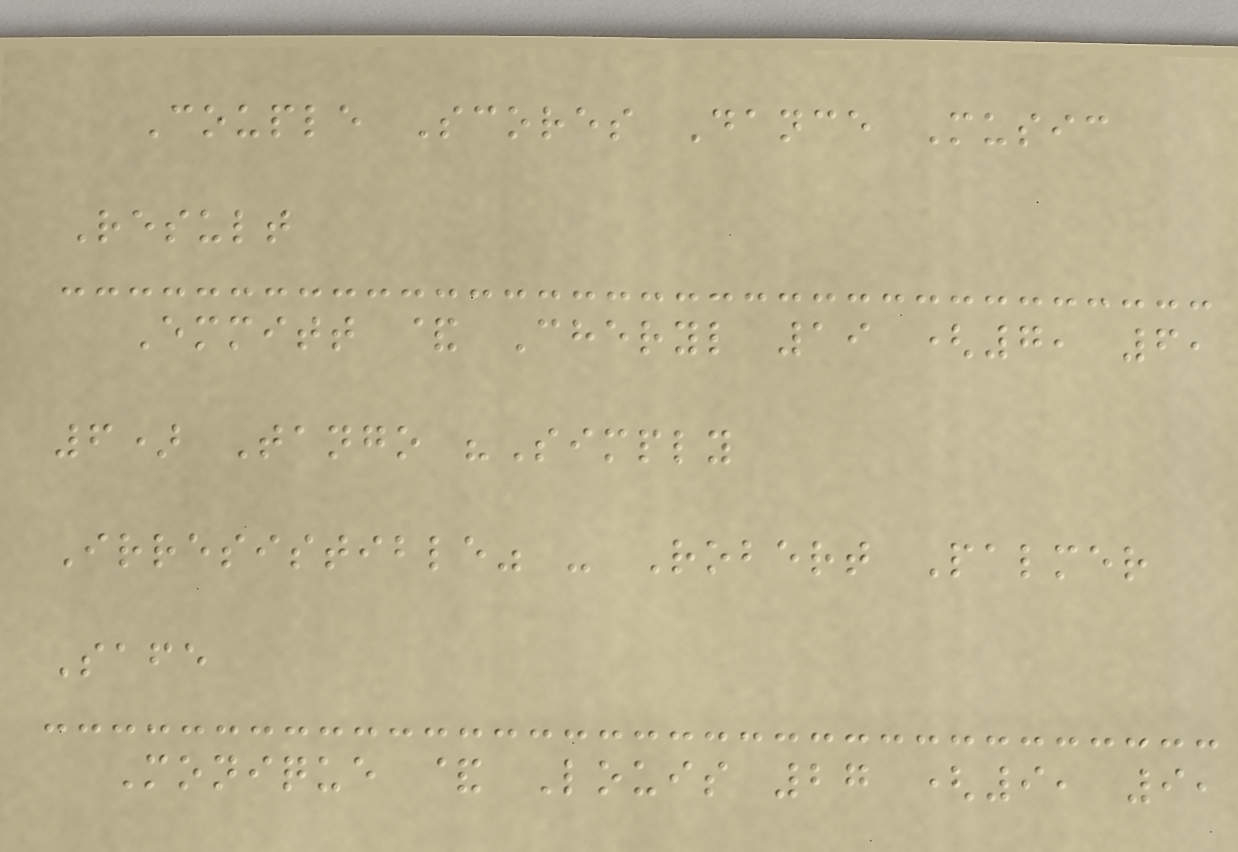Couple Scores Dance Music
Result
Emmitt & Cheryl 19 (7, 6,
6) Tango "Simply
Irresistible" - Robert Palmer
Safe
Monique & Louis 27 (9, 9,
